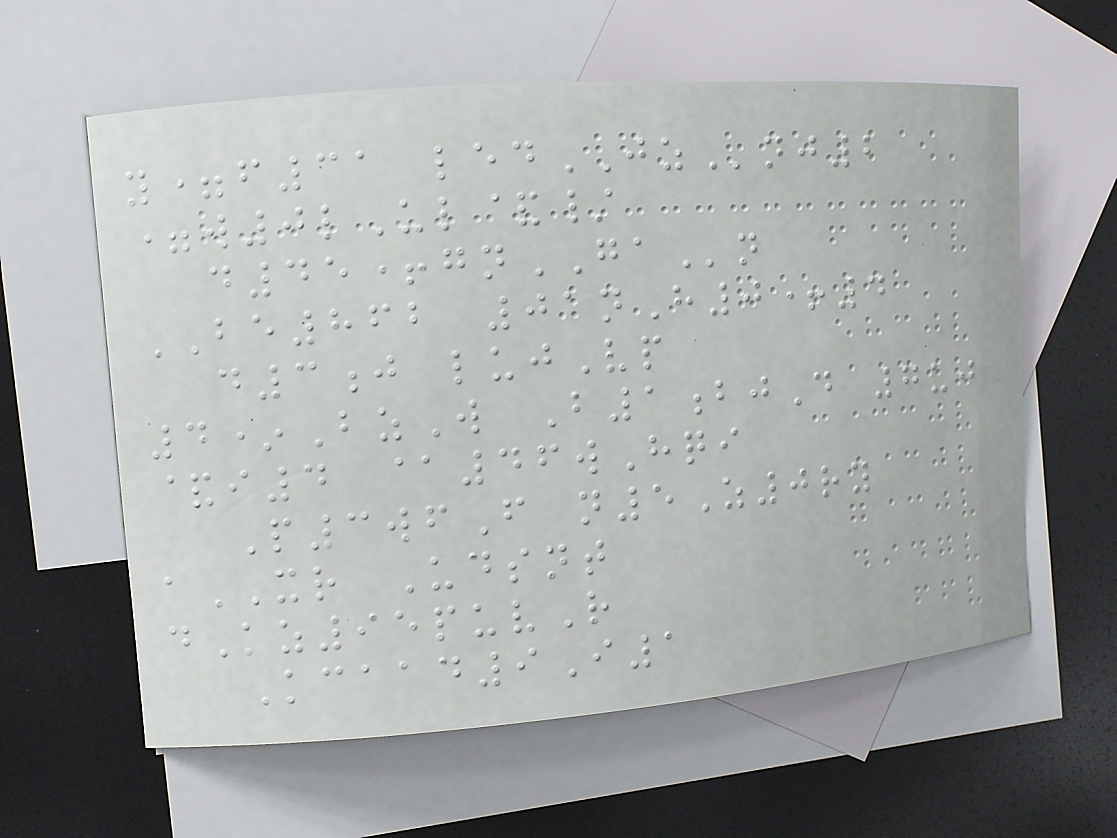y=f31 ledJZnj2
=w0lUl&/
d45+gnGAn
BE862 01nH0+4
d3j lujVp
4*BzW B1bjD 7uj
&i4 @46wHqi
P3wfF n5Z0ry
aXR Udsnt
dKz95puvR
Kcaad9I1
